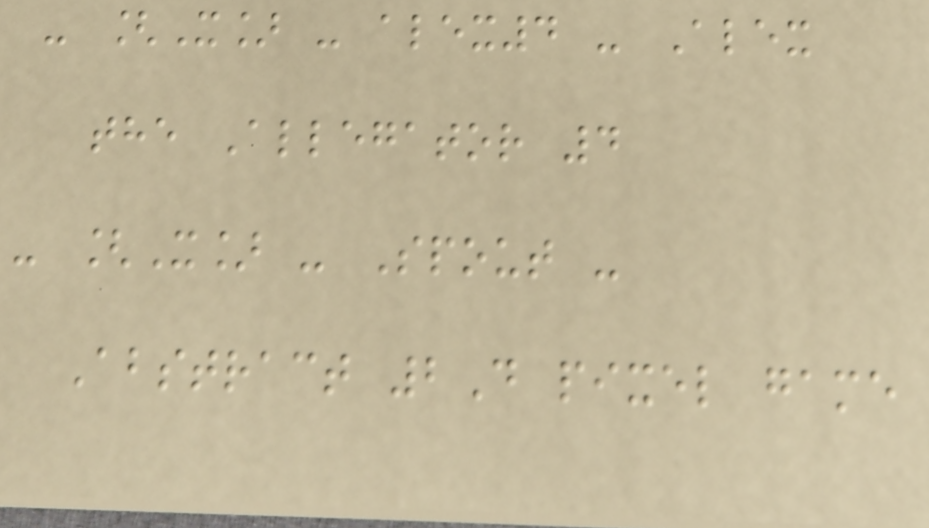- [X] - alex4 - Alex
the Allegator 4
- [X] - Spout -
Abstract 2D pixel game
